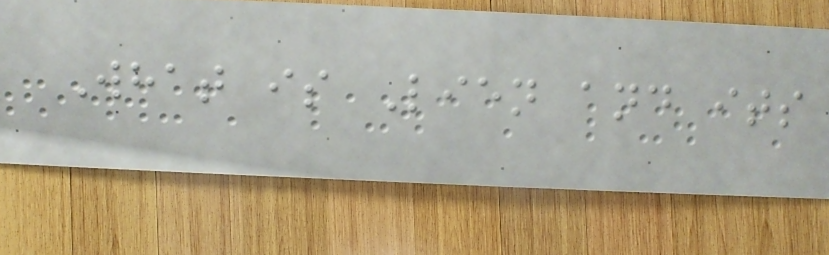What is Lien and its
